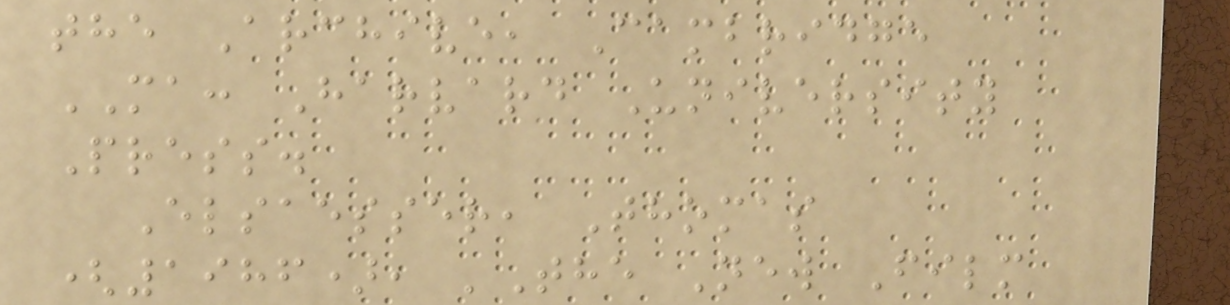the Archive, Cambridge
MA: Harvard University
Press.
Elsaesser, Thomas
(1986), 'The New Film
